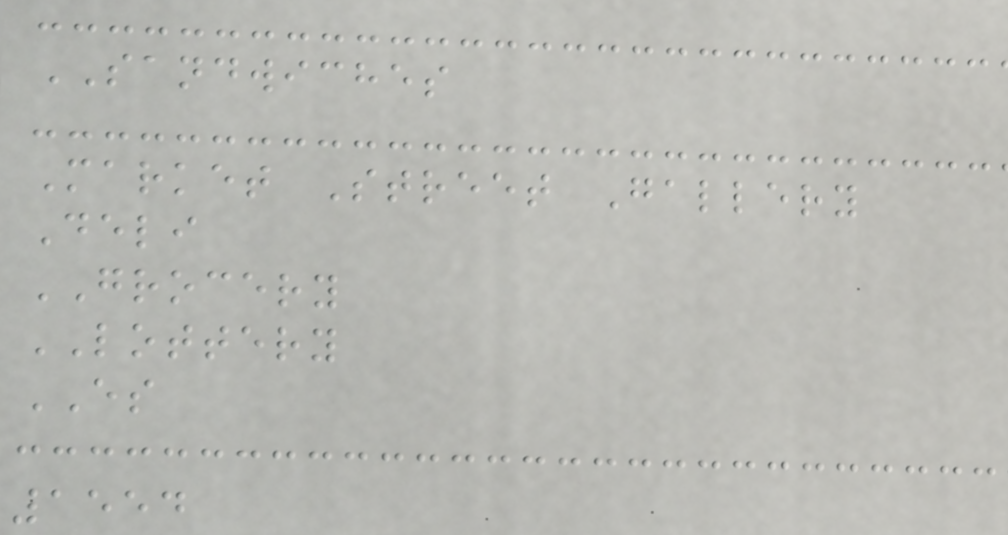SANDWICHES
Market Street Gallery
Deli
GROCERY
LOTTERY
ES
1554
